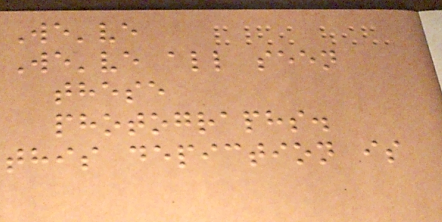We've
We've all seen
these
photographs.
this depiction is
